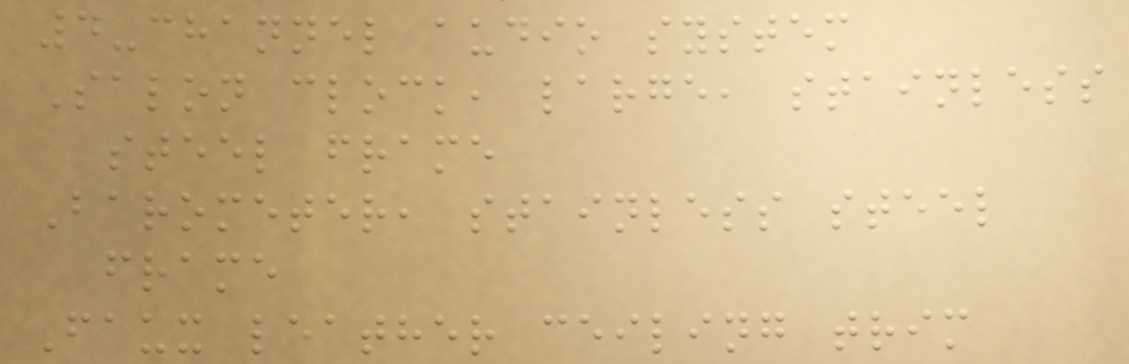4-channel audio system
Salon clock, large, stainless
steel frame
Barometer, stainless steel
frame
Faux leather ceiling trim
